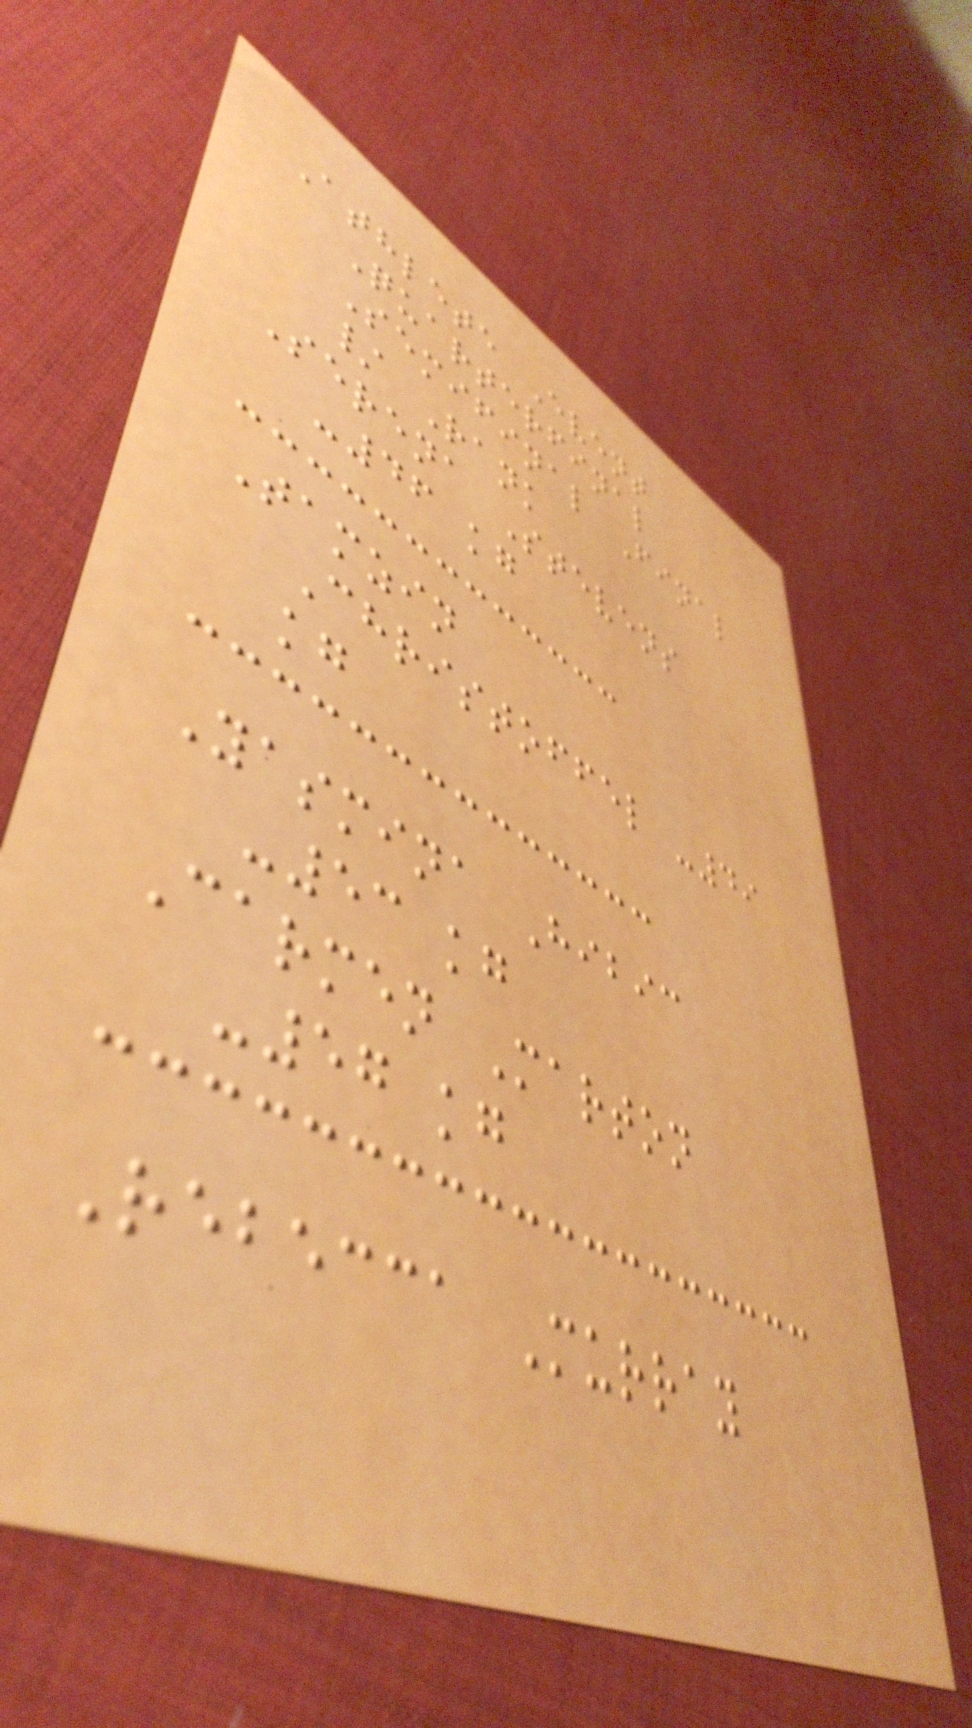Athlete Event
Quarterfinal
Semifinal Final
/ Rank
Serena Stevens
-46 kg
Tamzin
Christoffel -49
kg
Yasmina Hibic
-53 kg
Carmen Marton
-57 kg
Rebecca Murray
